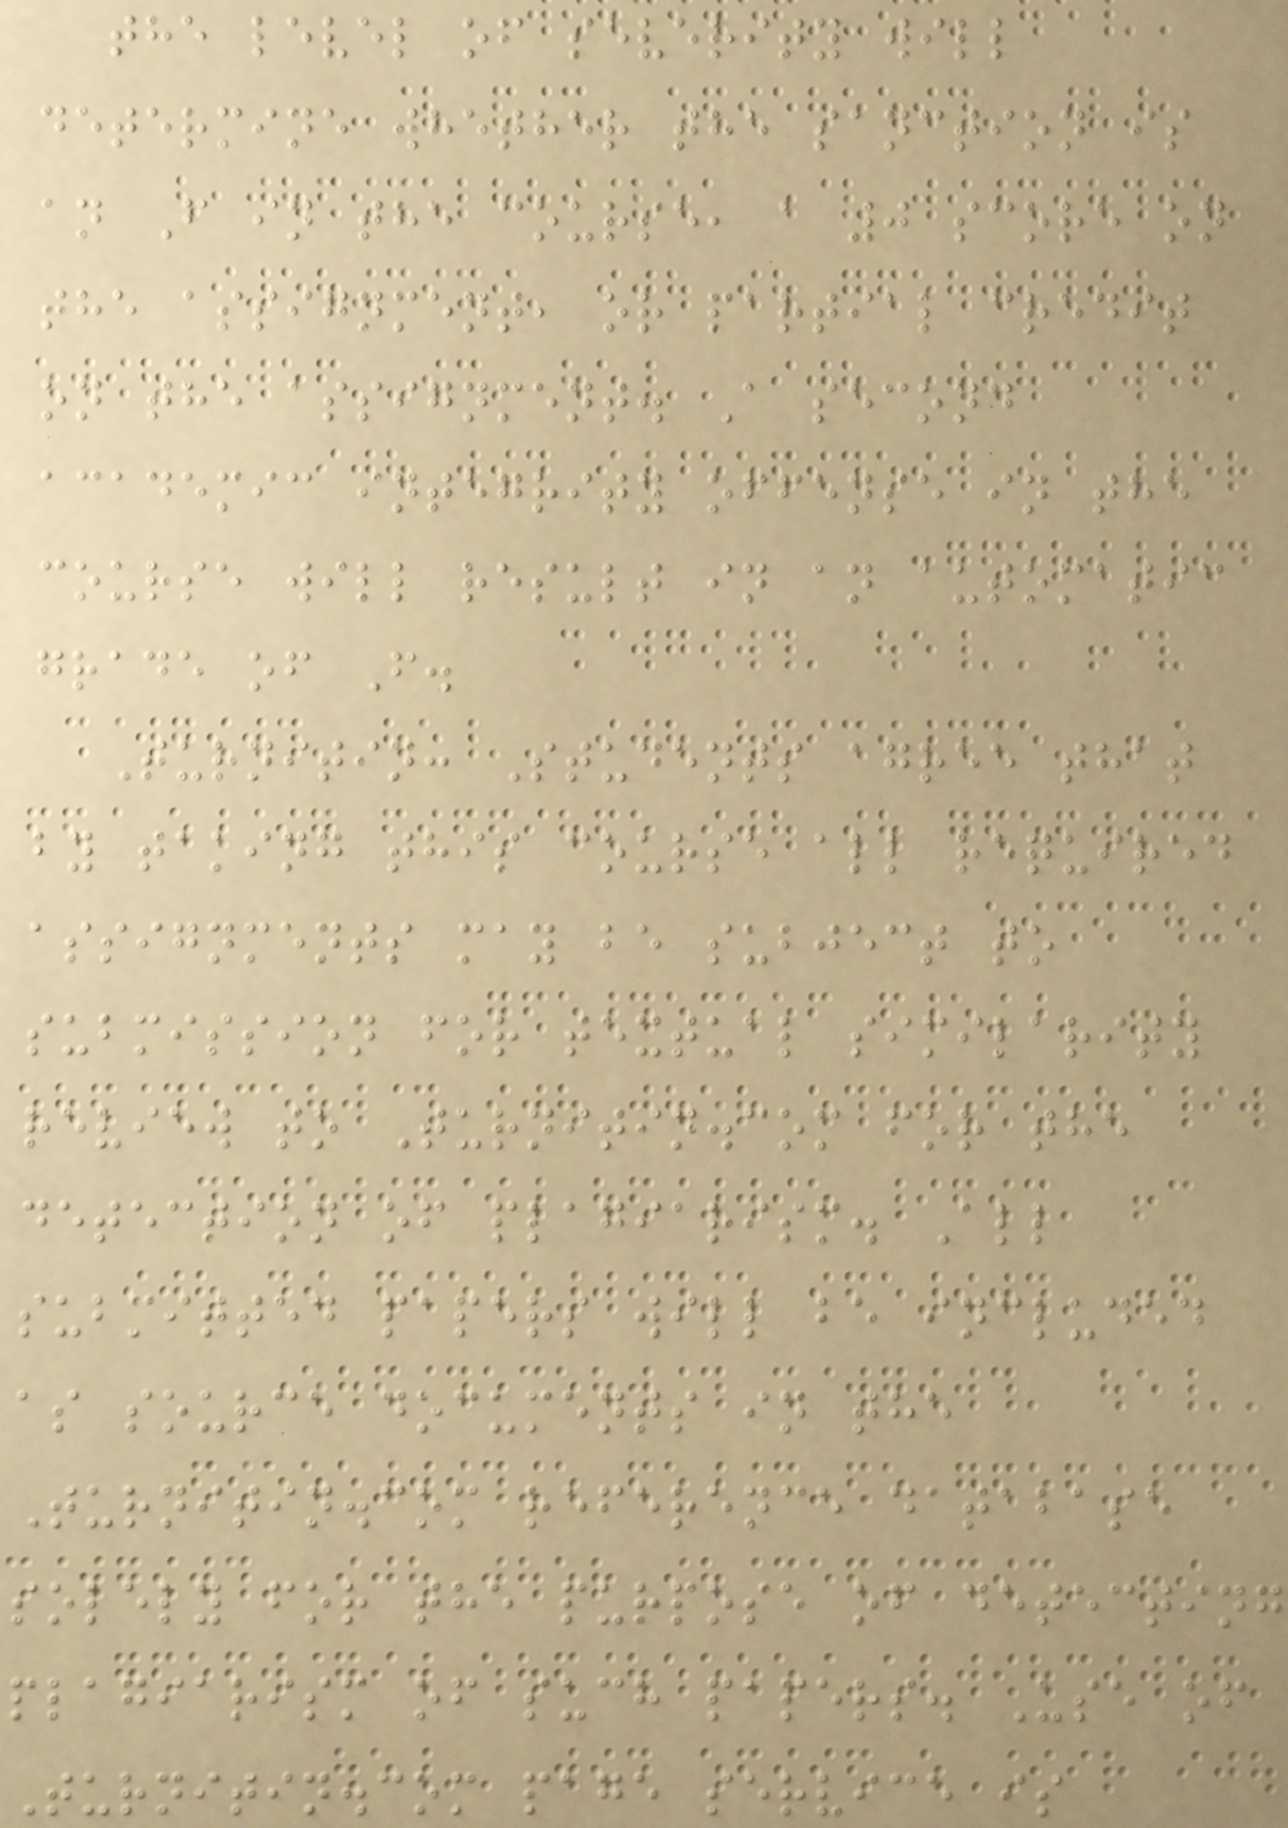the level of severity will
determine whether the sanction is
an F in the course, a 0 score on
the assignment, or partial credit
on the assignment. A second
academic integrity offense in the
course will result in an automatic
grade of F.
Turnitin: Students agree that
by taking this course all required
assignments may be subject to
submission for textual similarity
review to Turnitin.com for the
detection of plagiarism. All
submitted papers will be included
as source documents in the
Turnitin.com reference database
solely for the purpose of detecting
plagiarism of such papers. Use of
Turnitin.com page service is
